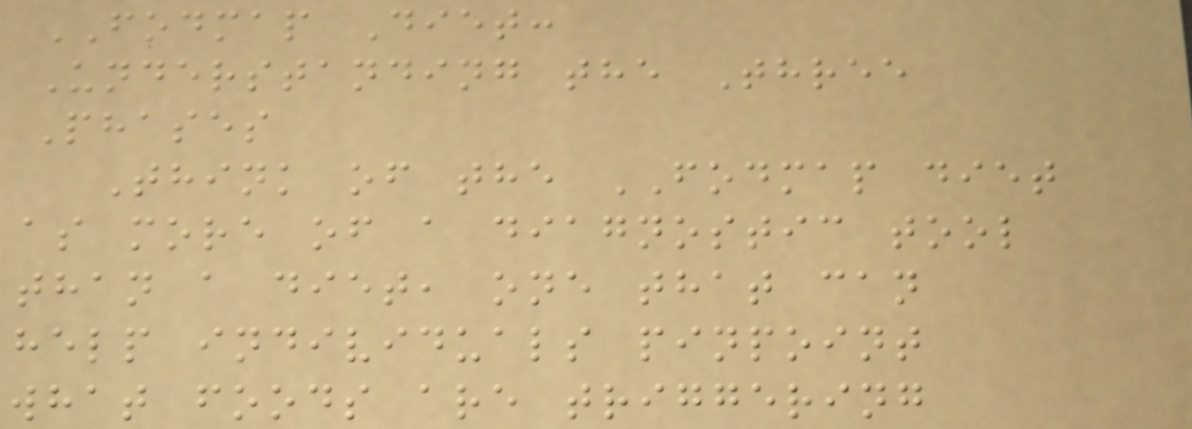FODMAP Diet:
Understanding the Three
Phases
Think of the FODMAP diet
as more of a diagnostic tool
than a diet, one that can
help individuals pinpoint
what foods are triggering
